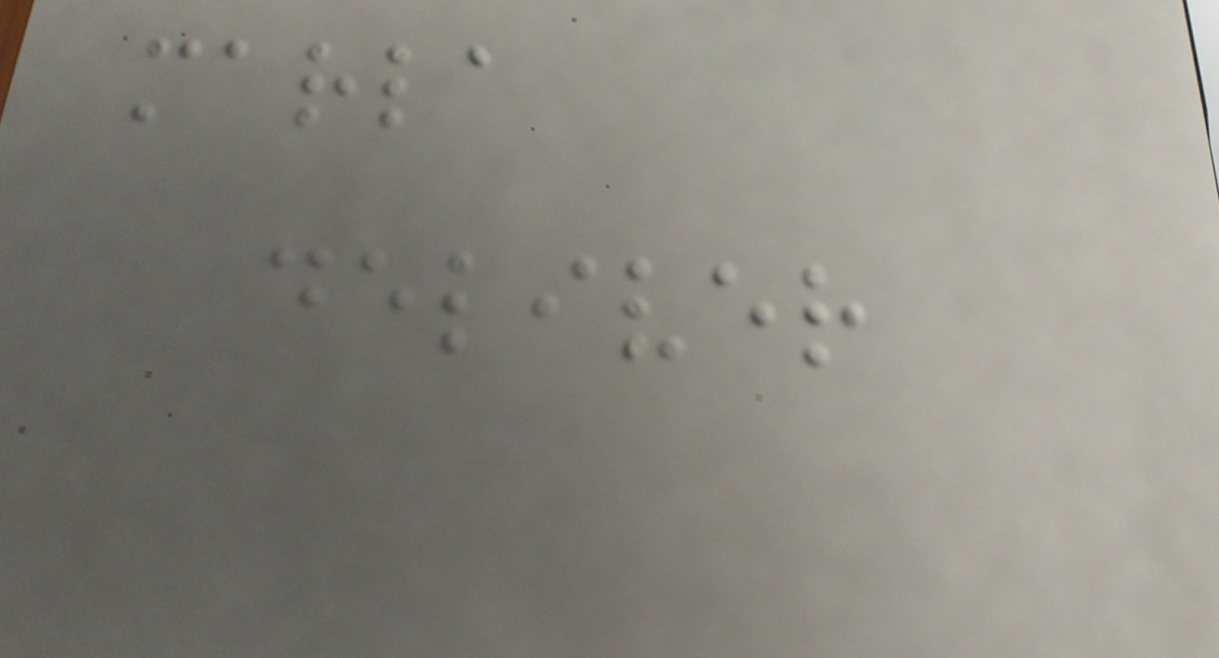marla
deliver
